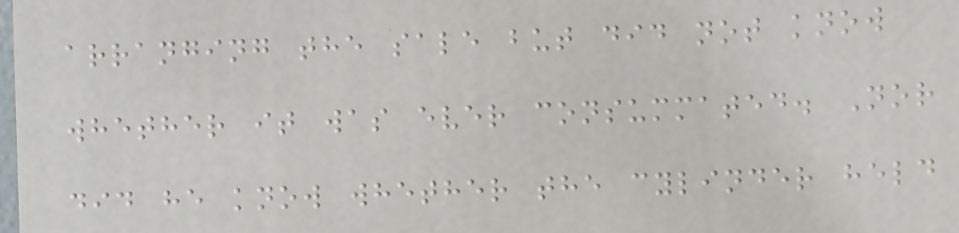arranging the sale but did not know
whether it was ever consummated. Nor
did he know whether the cylinder held
